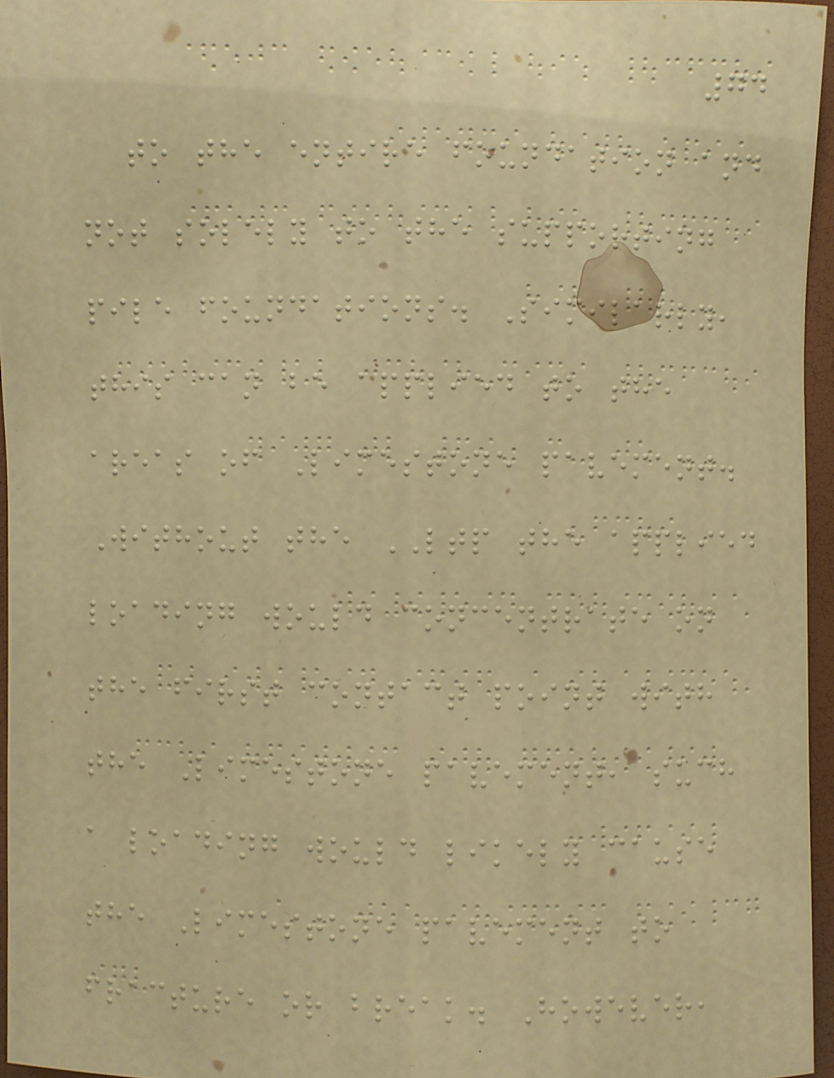74
to the entire foundation and
not solely to the supporting
pile foundations. Similarly,
this can be applied to the
areas of Limestone pavement.
Without the LTP the applied
loading would concentrate on
the first contact point with
the Limestone pavement, such
a loading would likely cause
the Limestone pavement to
fracture or break. However,
